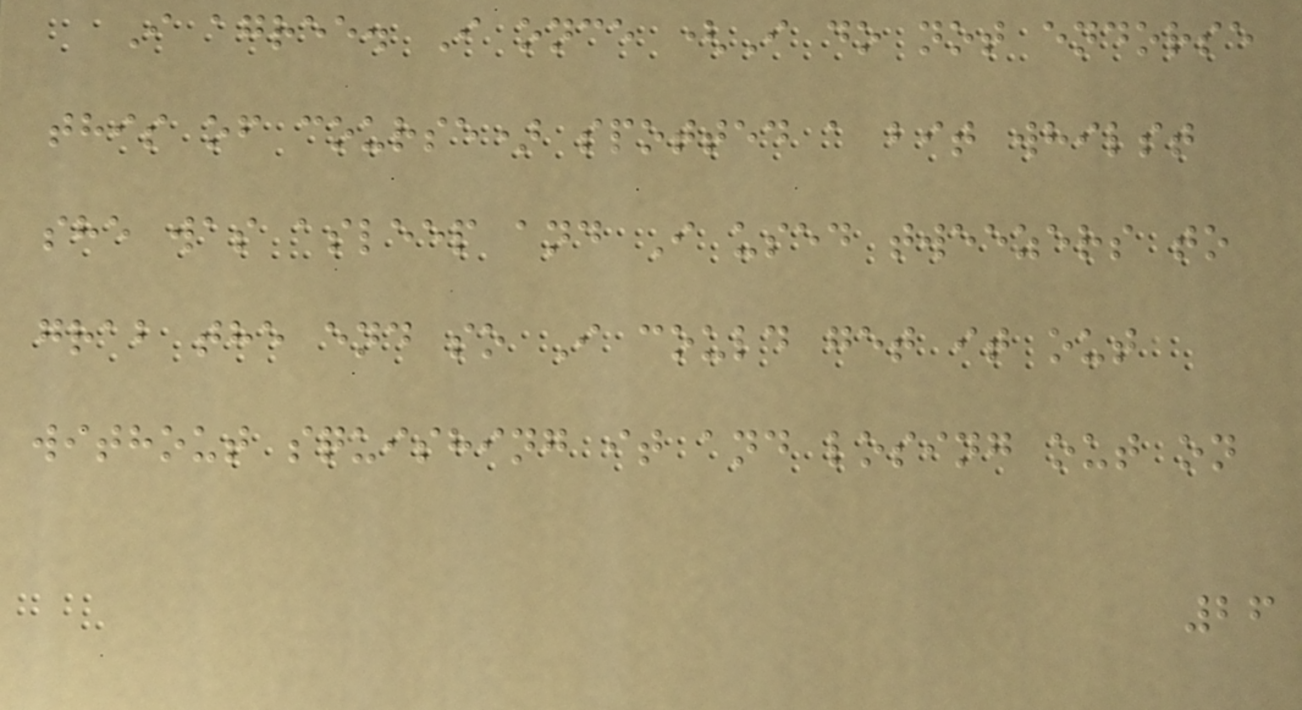I agree. I once (I do not endorse
this of course) spotted a bit whilst
she was asleep and I used tweezers to
grab the end so I could get it out
without squishing it and losing out on
26
